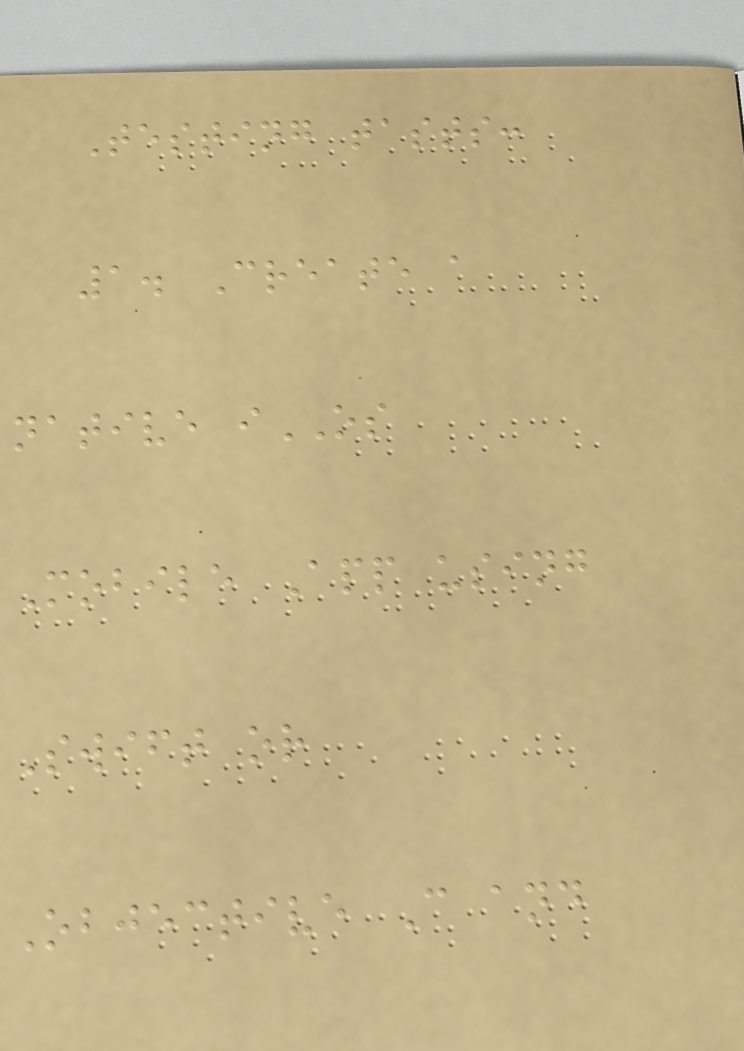Testing tasts:
1. Create a
native iOS
Mobile App using
Swift or
Objective C and
